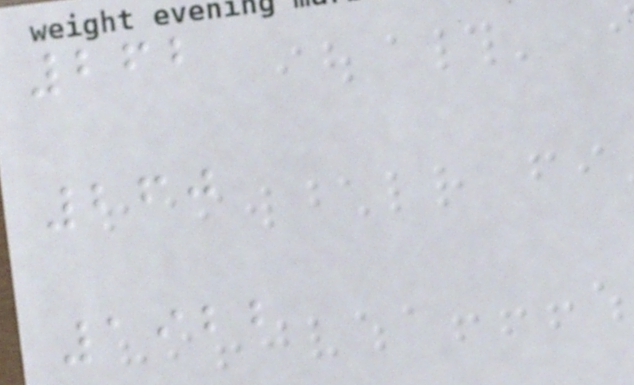262
260
1922
